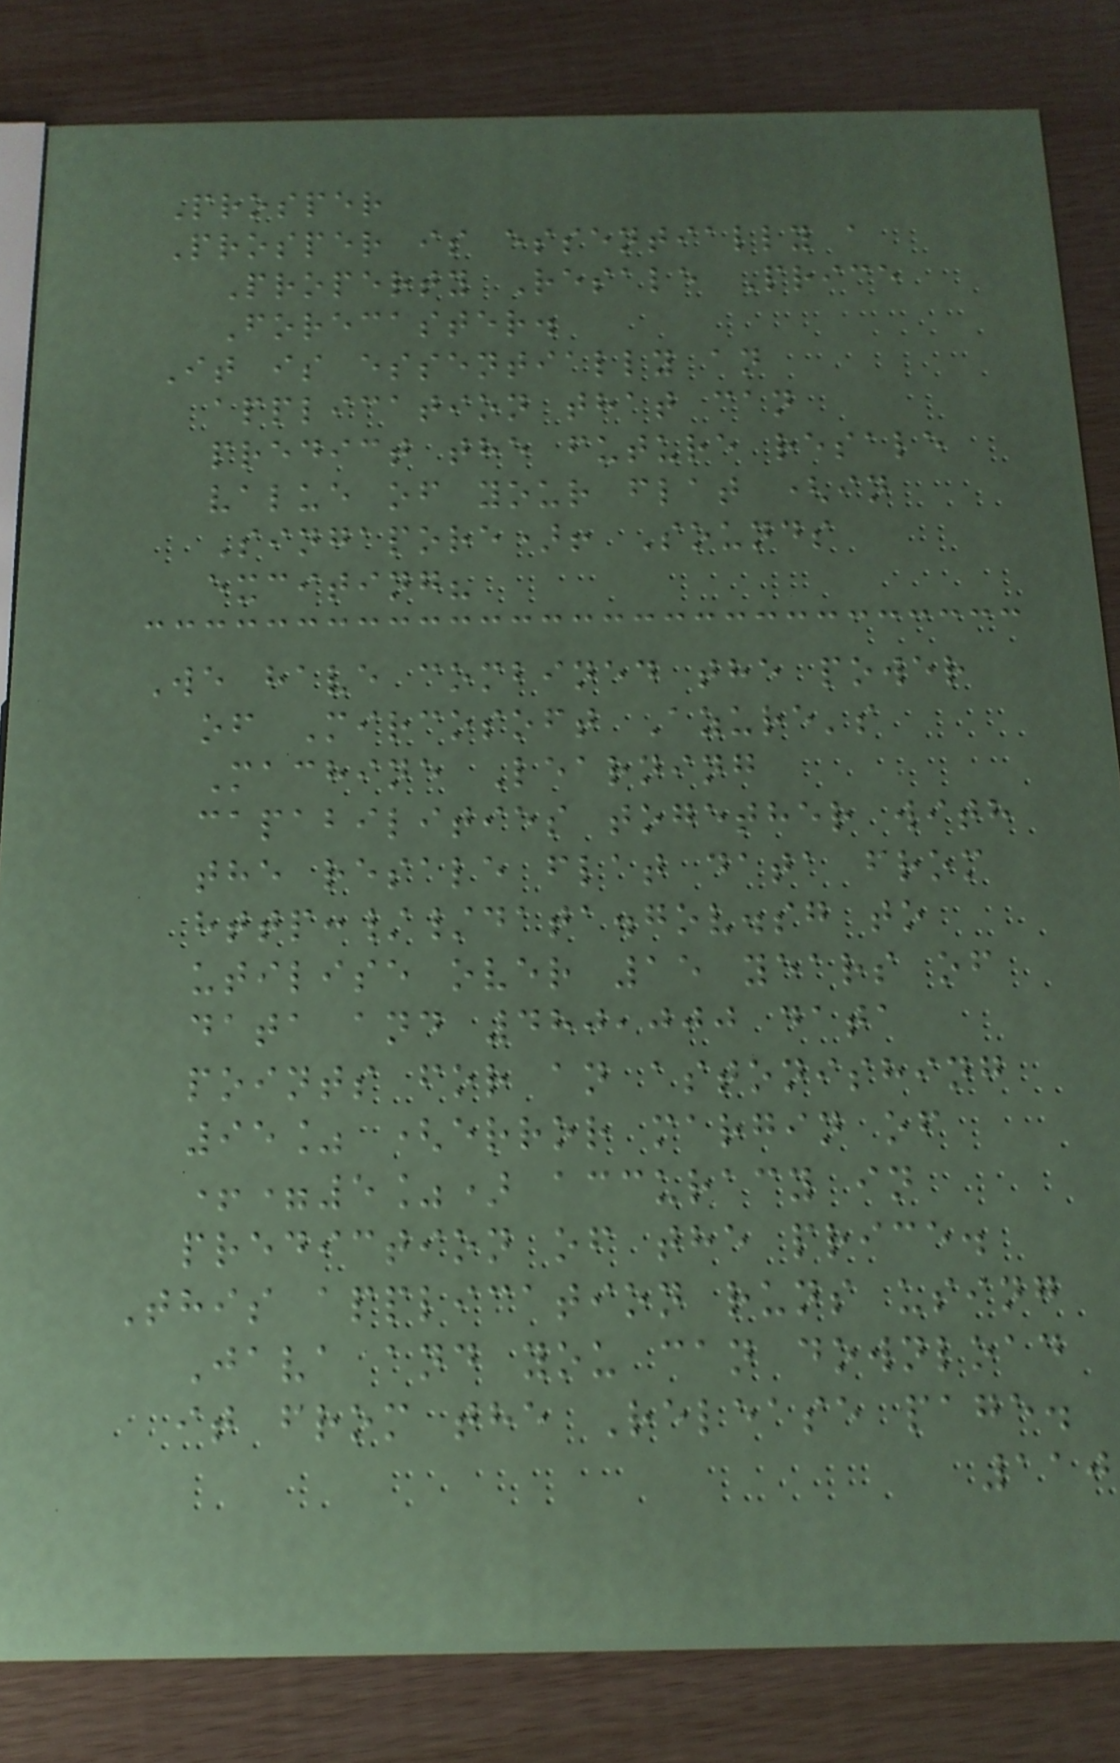Prosper
Prosper is essentially a
Property Resale Price
Forecaster.
It is essentially an
application that can
predict the future resale
value of your flat (in
Singapore)! Sounds
exciting?
We have combined the power
of Mircosoft Azure's
Machine Learning
capabilities together with
the resale flat data from
http://data.gov.sg to
utilise over 15 years of
data and 480,000 data
points for an astonishing
95% (error margin of
+=5%) accuracy in
prediction of the price.
This application runs using
Java and you can download
it from the Release page.
110
